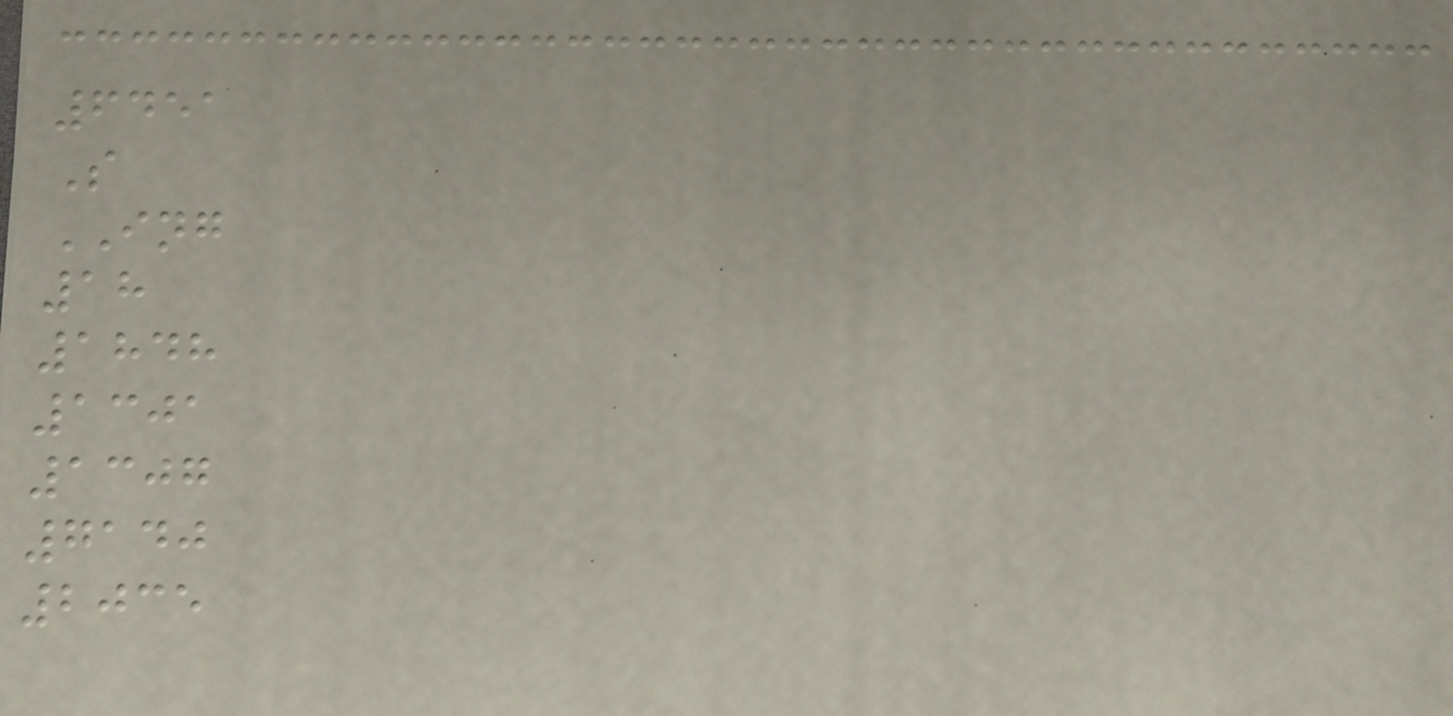6451
S
ING
18
1848
1301
1307
7140
2035
